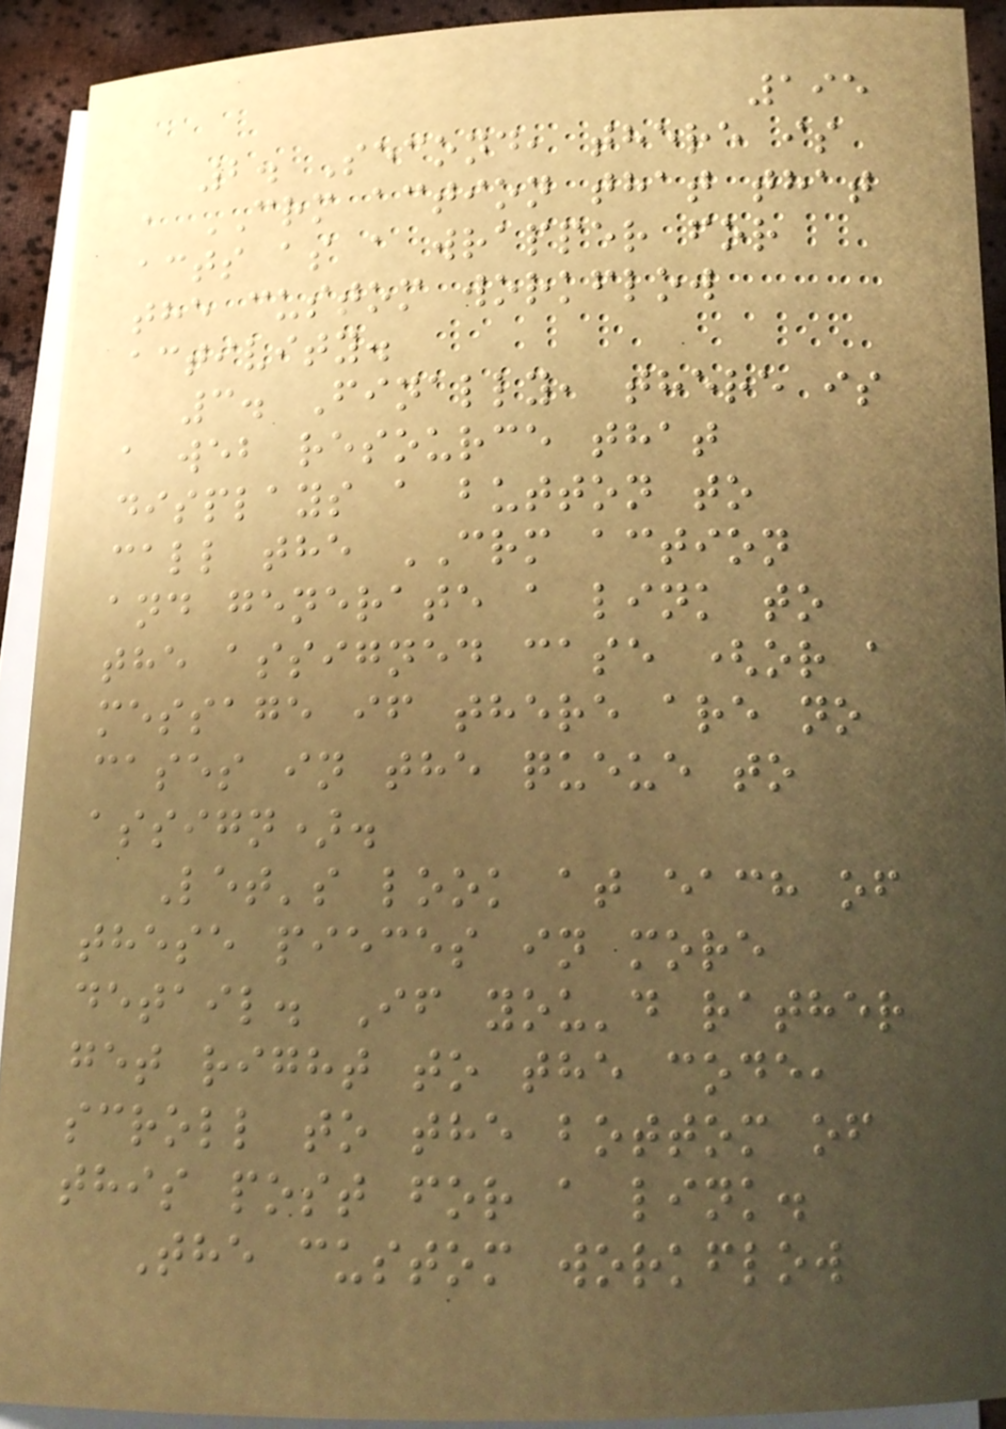195
2. Second, there is
a CRM action that that
acts as a wrapper for
the custom workflow
activity.
3. Finally, there is
a web resource that
displays a button to
call the CRM action
and generate a link to
the assigned case (or a
message if there are no
cases in the queue to
assign).
Let's look at each of
these pieces in more
detail. If you'd rather
get right to the code,
scroll to the bottom of
this post for a link.
The custom workflow
